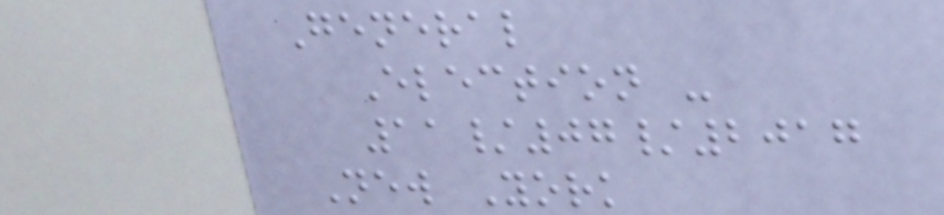General
Election -
11/07/2017
New York
